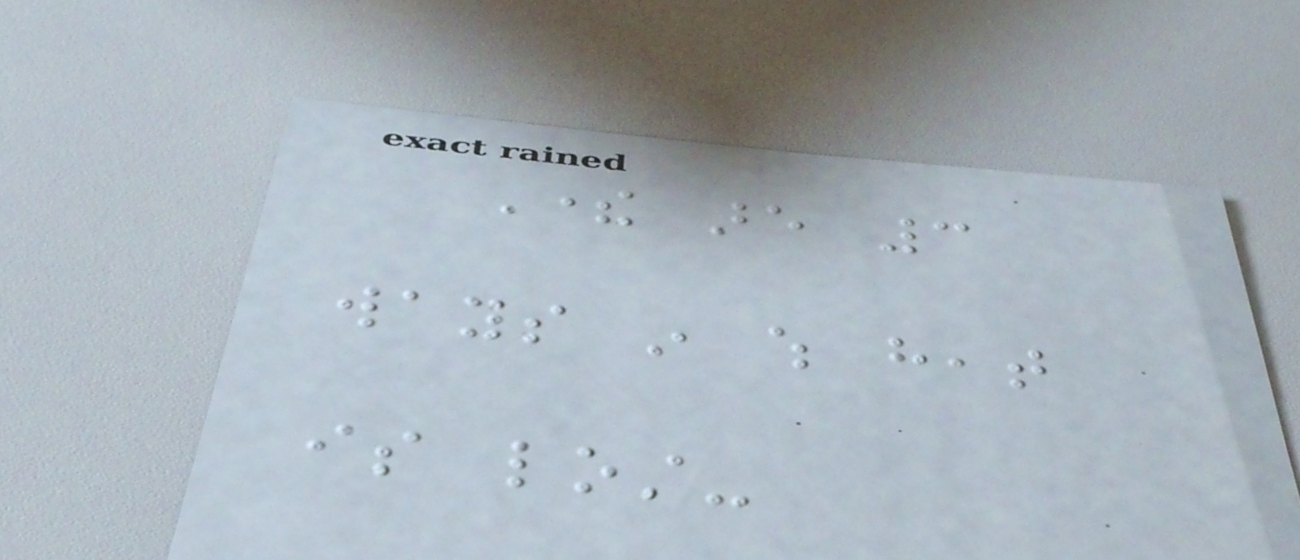There are 3
ways in which heat
is lost-
